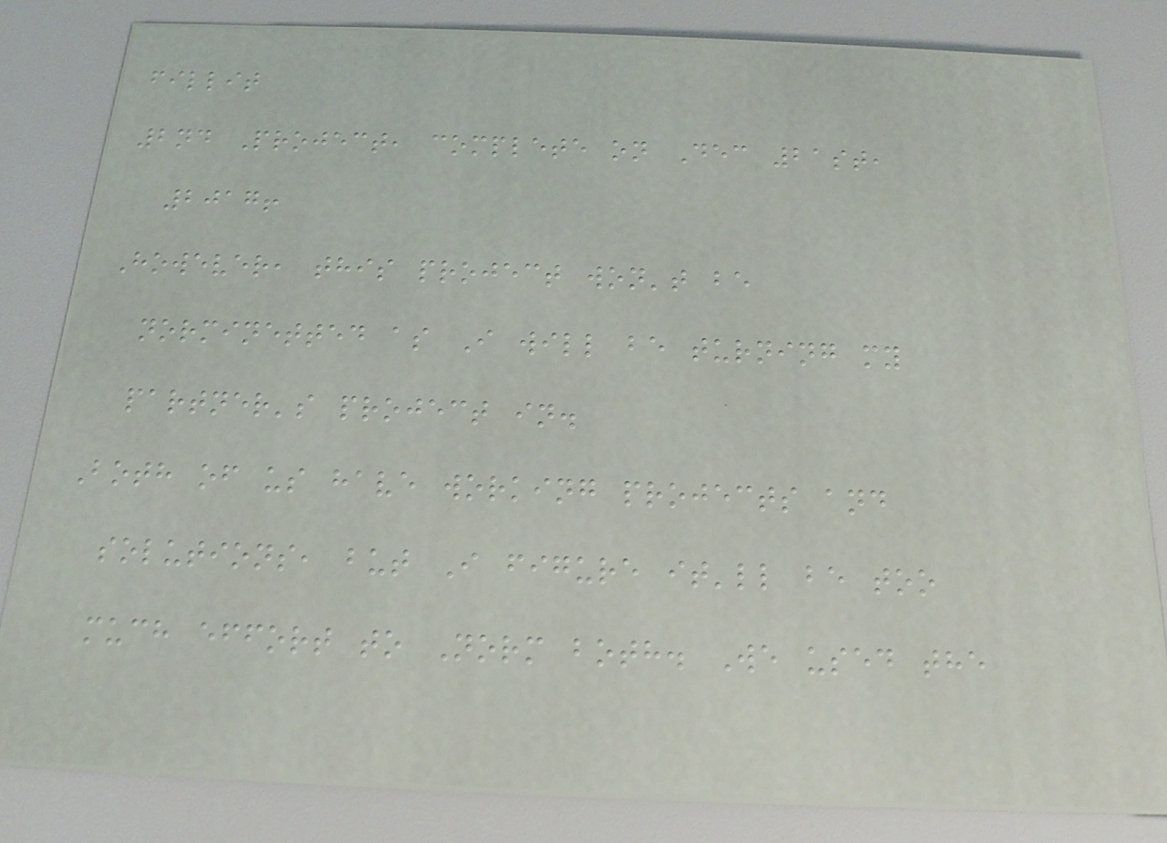fillit
2nd Project, complete on Dec 21st,
2017!
However, this project won't be
norminetted as I will be turning my
partner's project in.
Both of us have working projects and
solutions, but I figure it'll be too
much effort to Norm both. We used the
